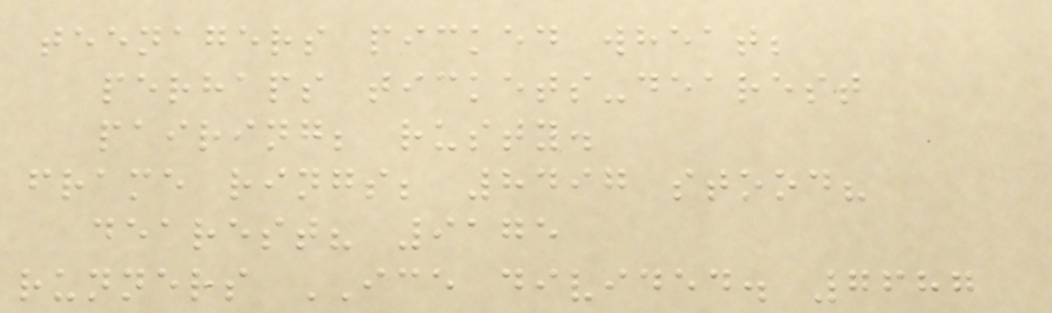teenagers picked wheat;
perhaps tickets-dearest
pairing; rusty.
frame rings; 8497 stood?
dearest? 9175
runners ICE divided. 7687
